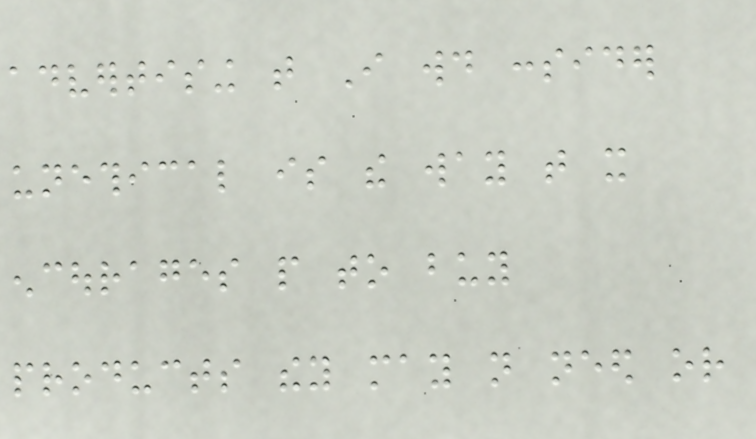advertising that I would consider
unethical is the way that it
encourages people to buy
products they may not need or
